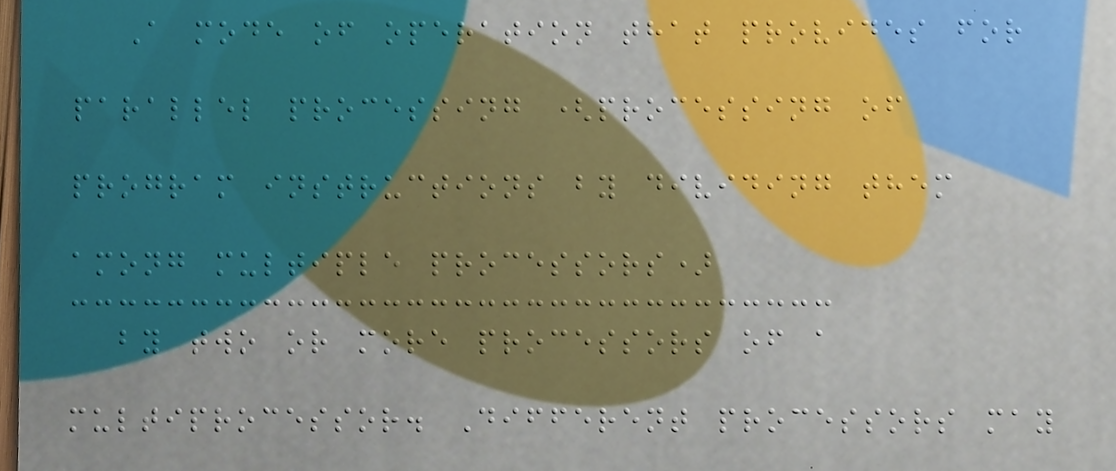A mode of operation that provides for
parallel processing (processing of
program instructions by dividing them
among multiple processors)
by two or more processors of a
multiprocessor. Different processors may
